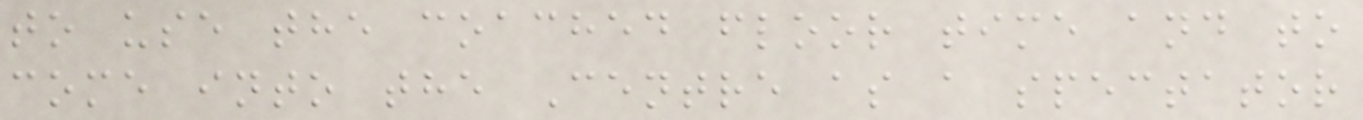to use the coached floor time and to
come into the Centre as a spectator
